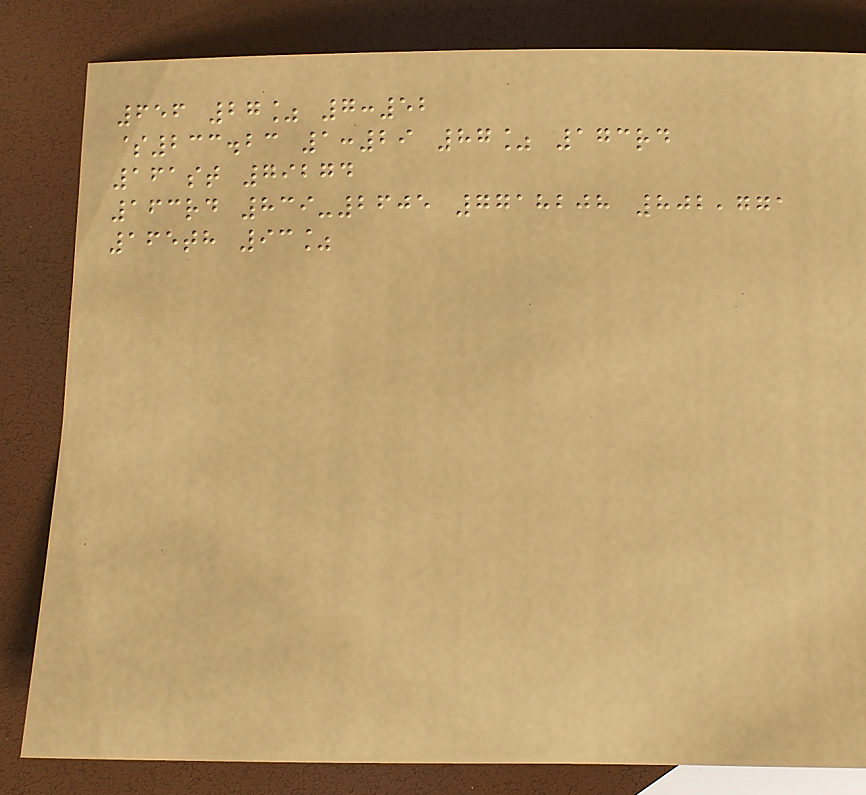656 27% 7:52
$233.23 1:29 87% 173rd
161st 79274
163rd 839-2605 7718208 802,771
165th 93%
